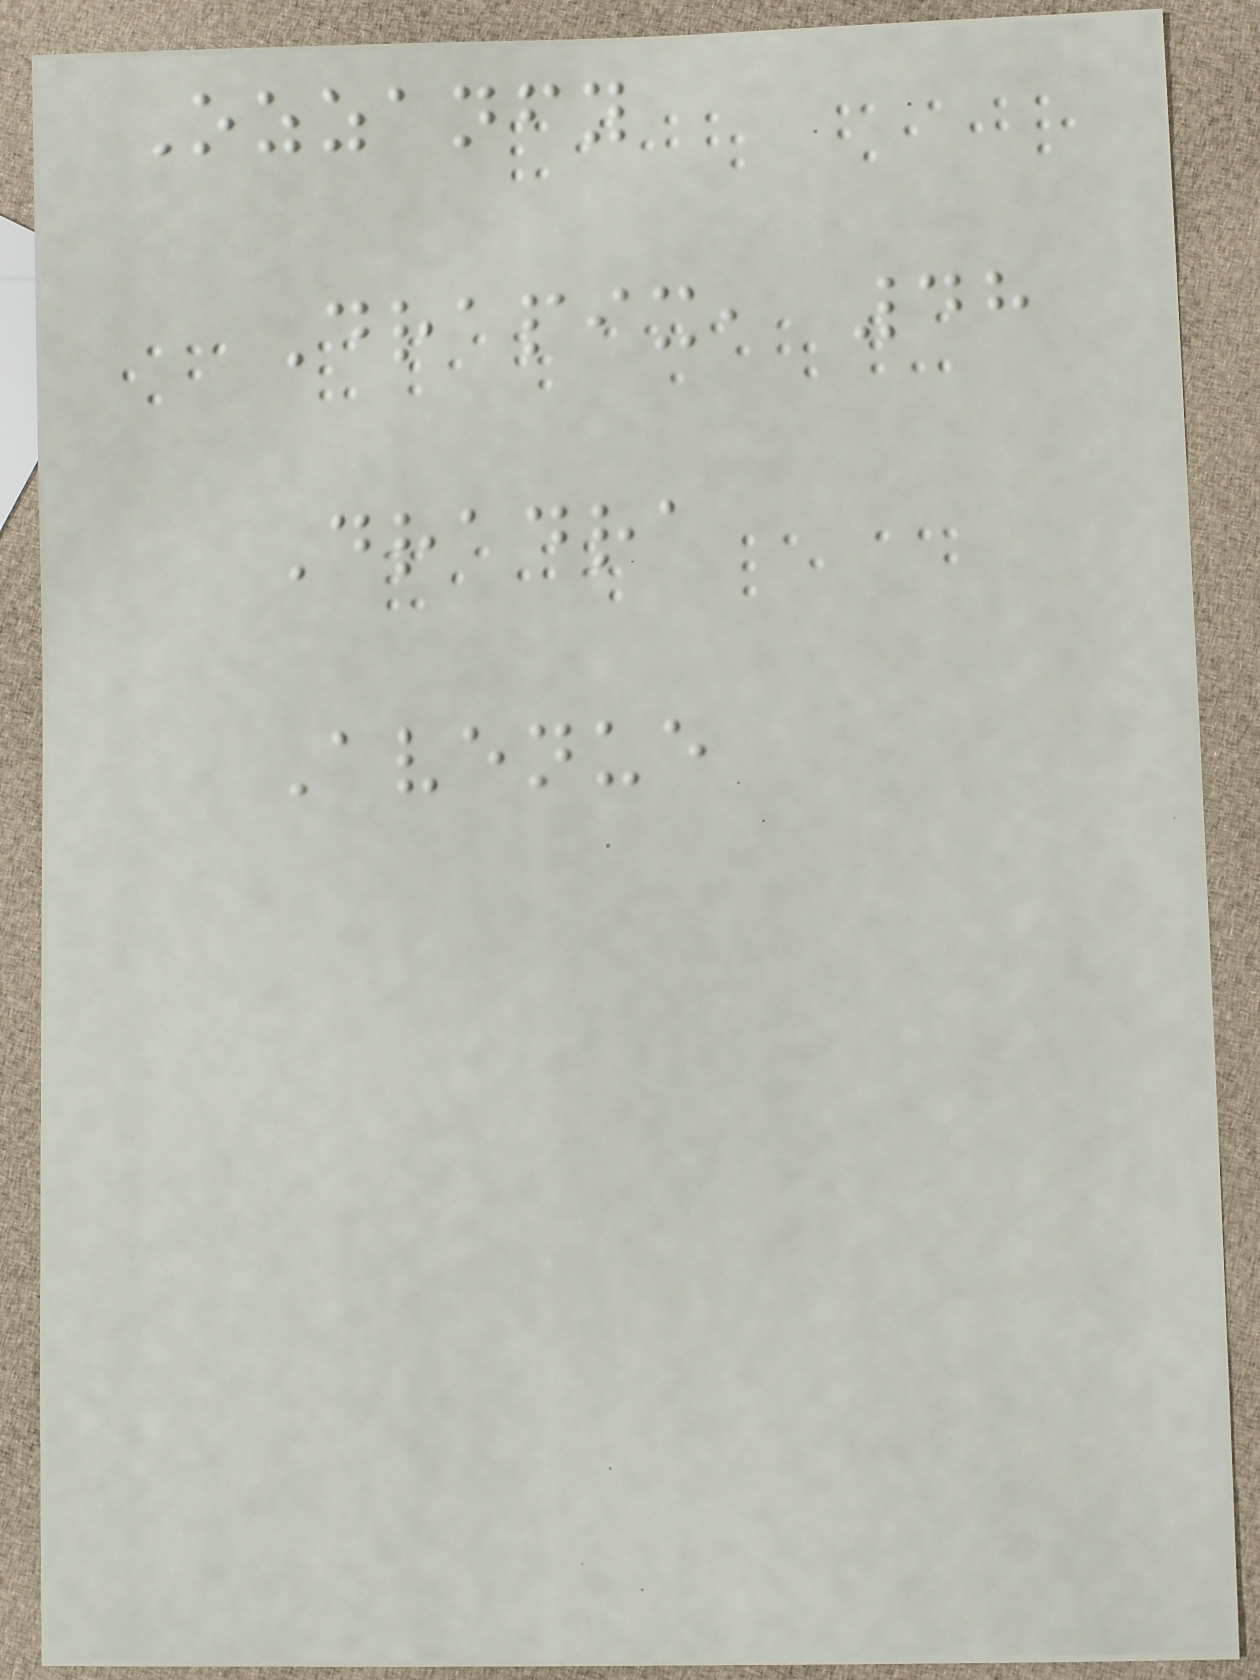Ozzanfy
Drapix, 48
Dradra
Avenue
